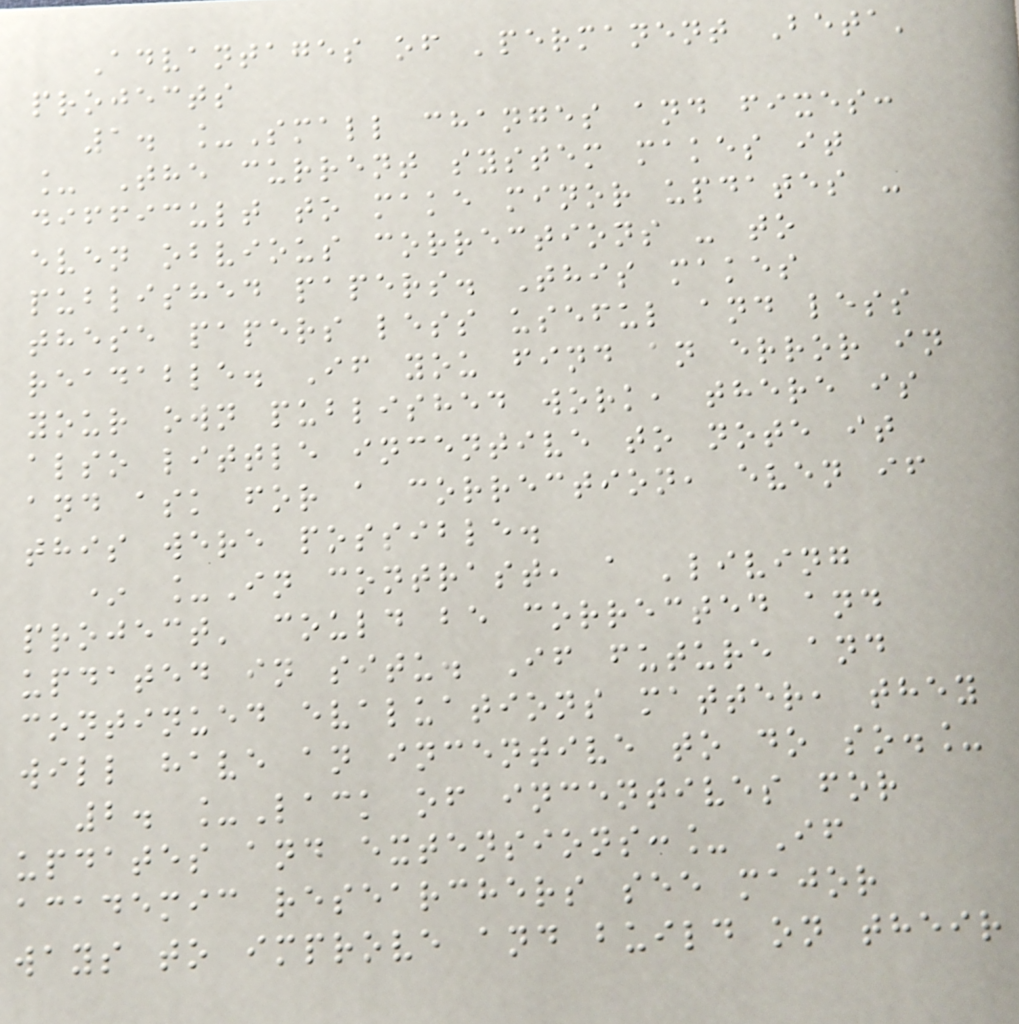Advantages of 'permanent Beta'
projects
1. _Small changes and fixes:
_ The current system makes it
difficult to make minor updates -
even obvious corrections - to
published papers. This makes
these papers less useful and less
readable. If you find an error in
your own published work, there is
also little incentive to note it
and ask for a correction, even if
this were possible.
* _In contrast, a 'living
project' could be corrected and
updated in situ. If future and
continued evaluations matter, they
will have an incentive to do so._
2. _Lack of incentives for
updates and extensions:_ If
academic researchers see major
ways to improve and build on their
